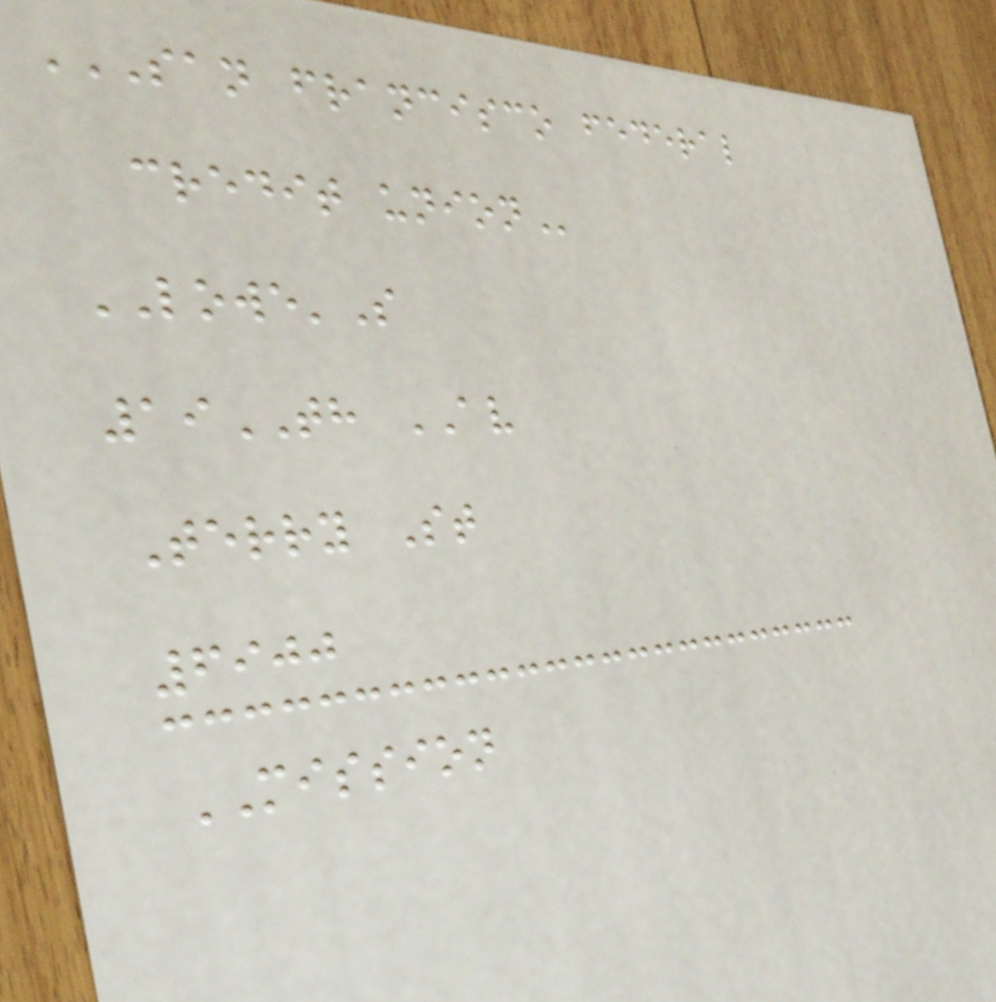SAN FRANCISCO FEDERAL
CREDIT UNION
LOWE'S
19TH AV
Terry St
6900
MISSION
